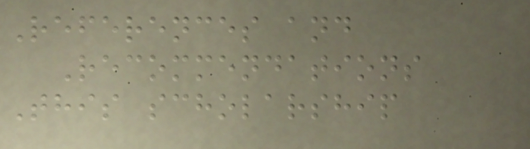References and
Recommendations
This scholarship
